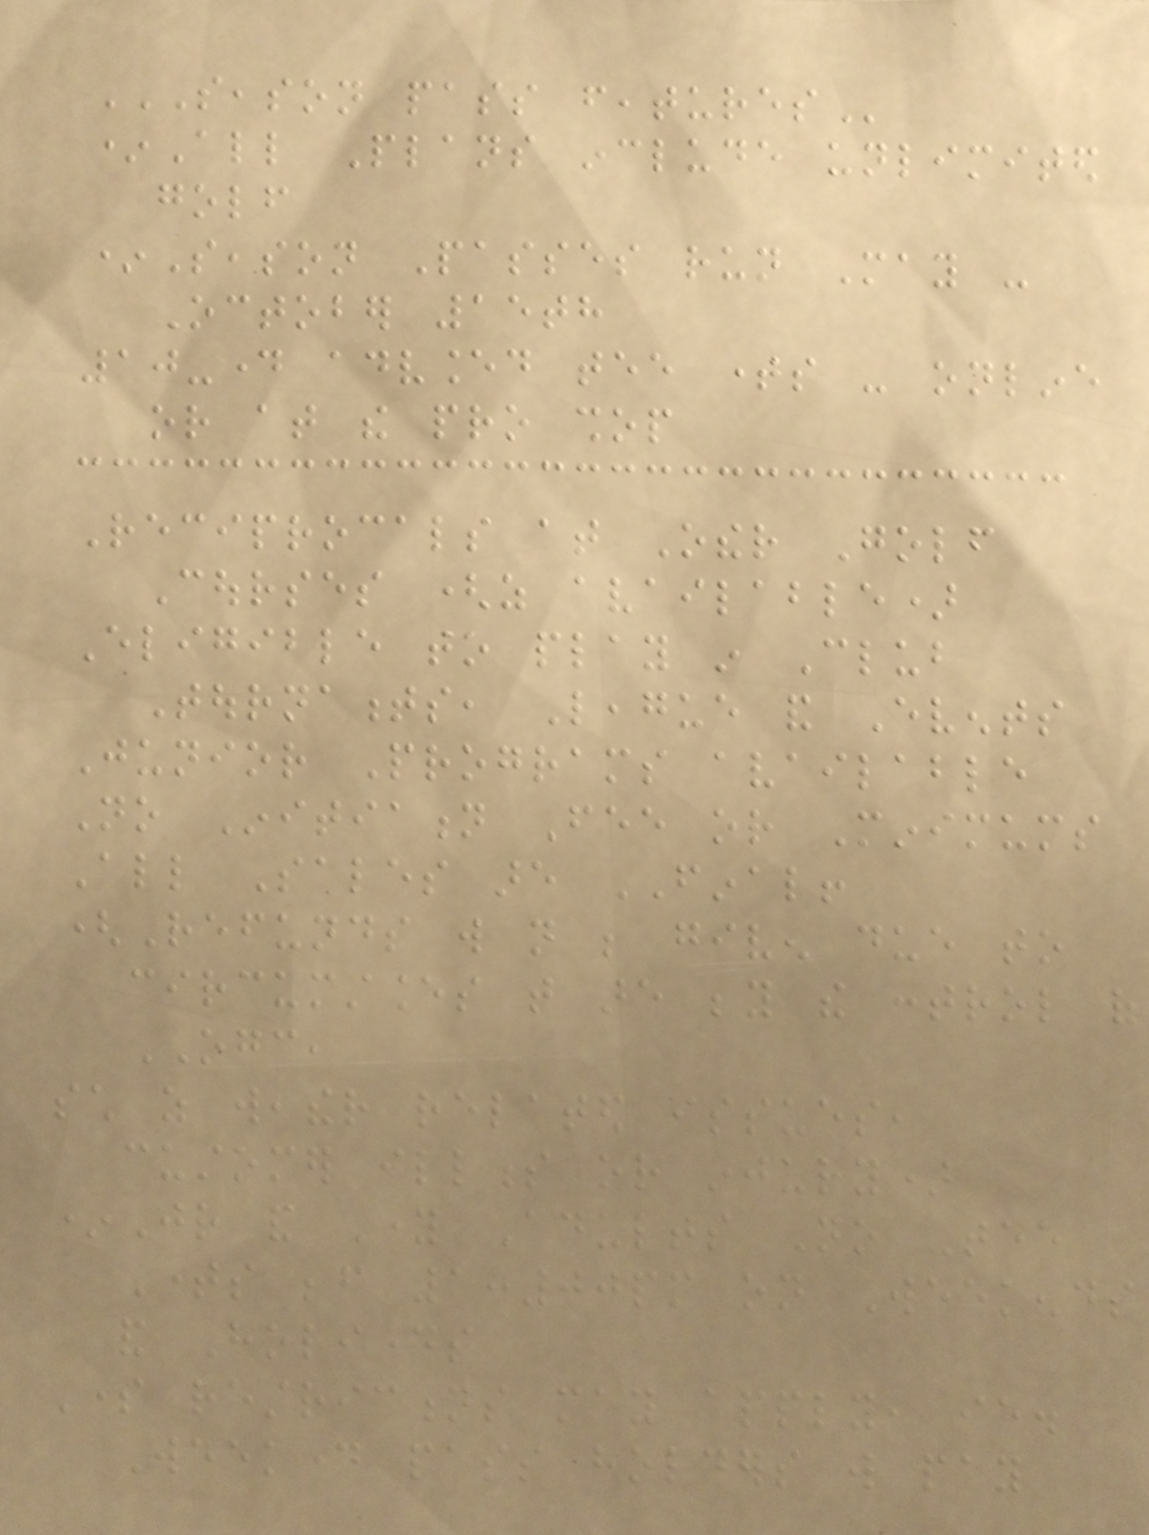SEASON PASS FEATURES
*All Plans include unlimited
golf
*Season Passes run May -
October 15th
10-day advanced tee times - online
or at the pro shop
Reciprocals at Other Golf
Courses (as available)
Eligible to play in Club
Tournaments, League and Events
Junior Programs available
No Initiation Fee or Minimums
All Sales are FINAL!
(Refunds will not be given due to
circumstances that are beyond the control of
OGC,
such as weather related issues,
customer illness or injury)
*Jr and Young Adults No Tee
Times before 1:00pm on Weekends
and Holidays
Some restrictions may apply, ie.
Weekday pass holders will pay
